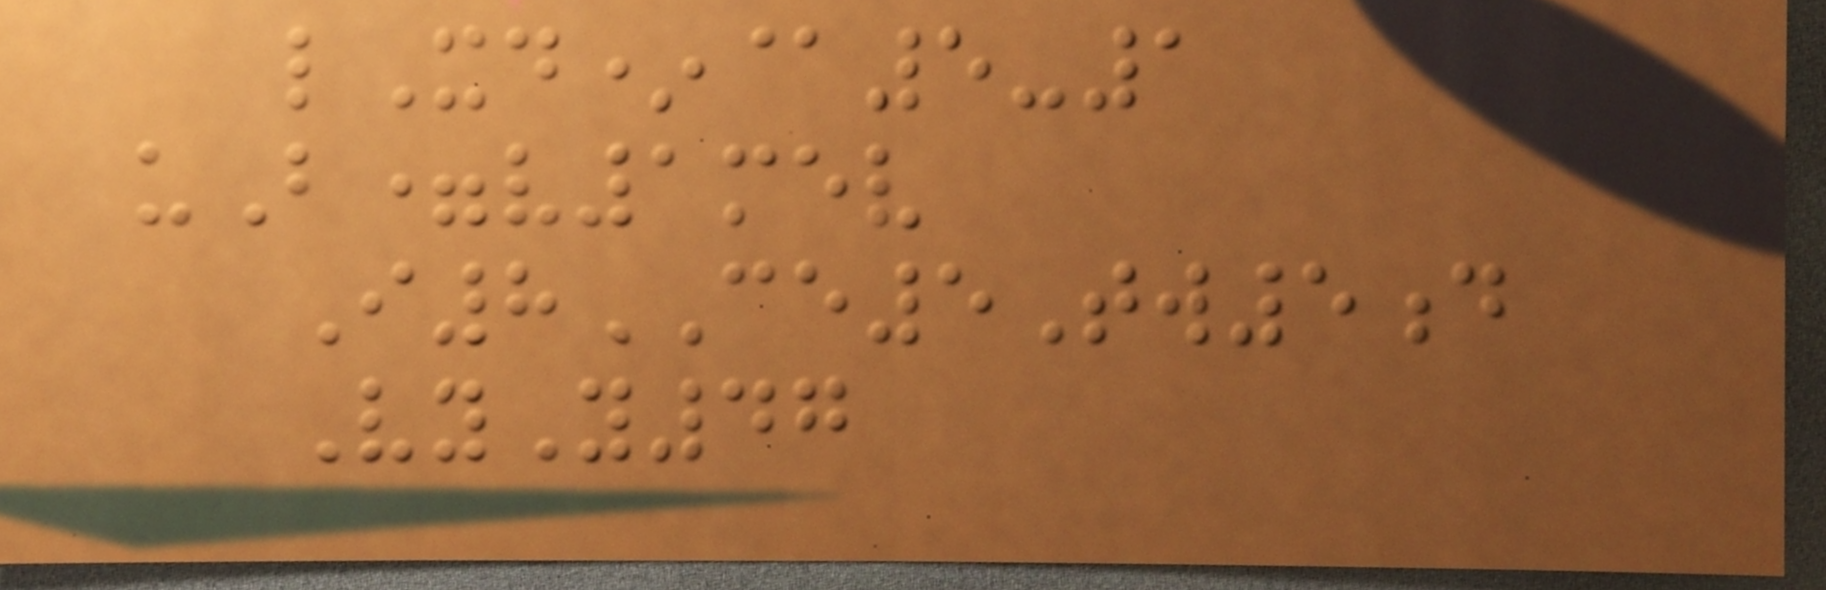lXd*@5-1
uB=v1mev
I8CE5Tw5d
VyY47
